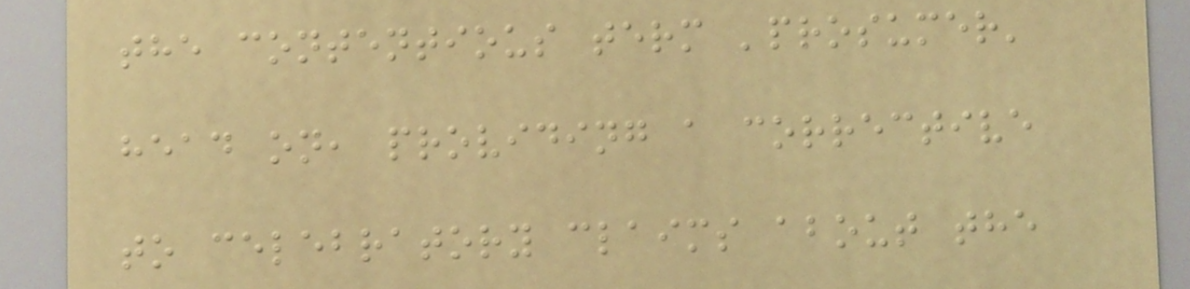the contentious term 'prosumer'
head on, providing a corrective
to celebratory claims about the
